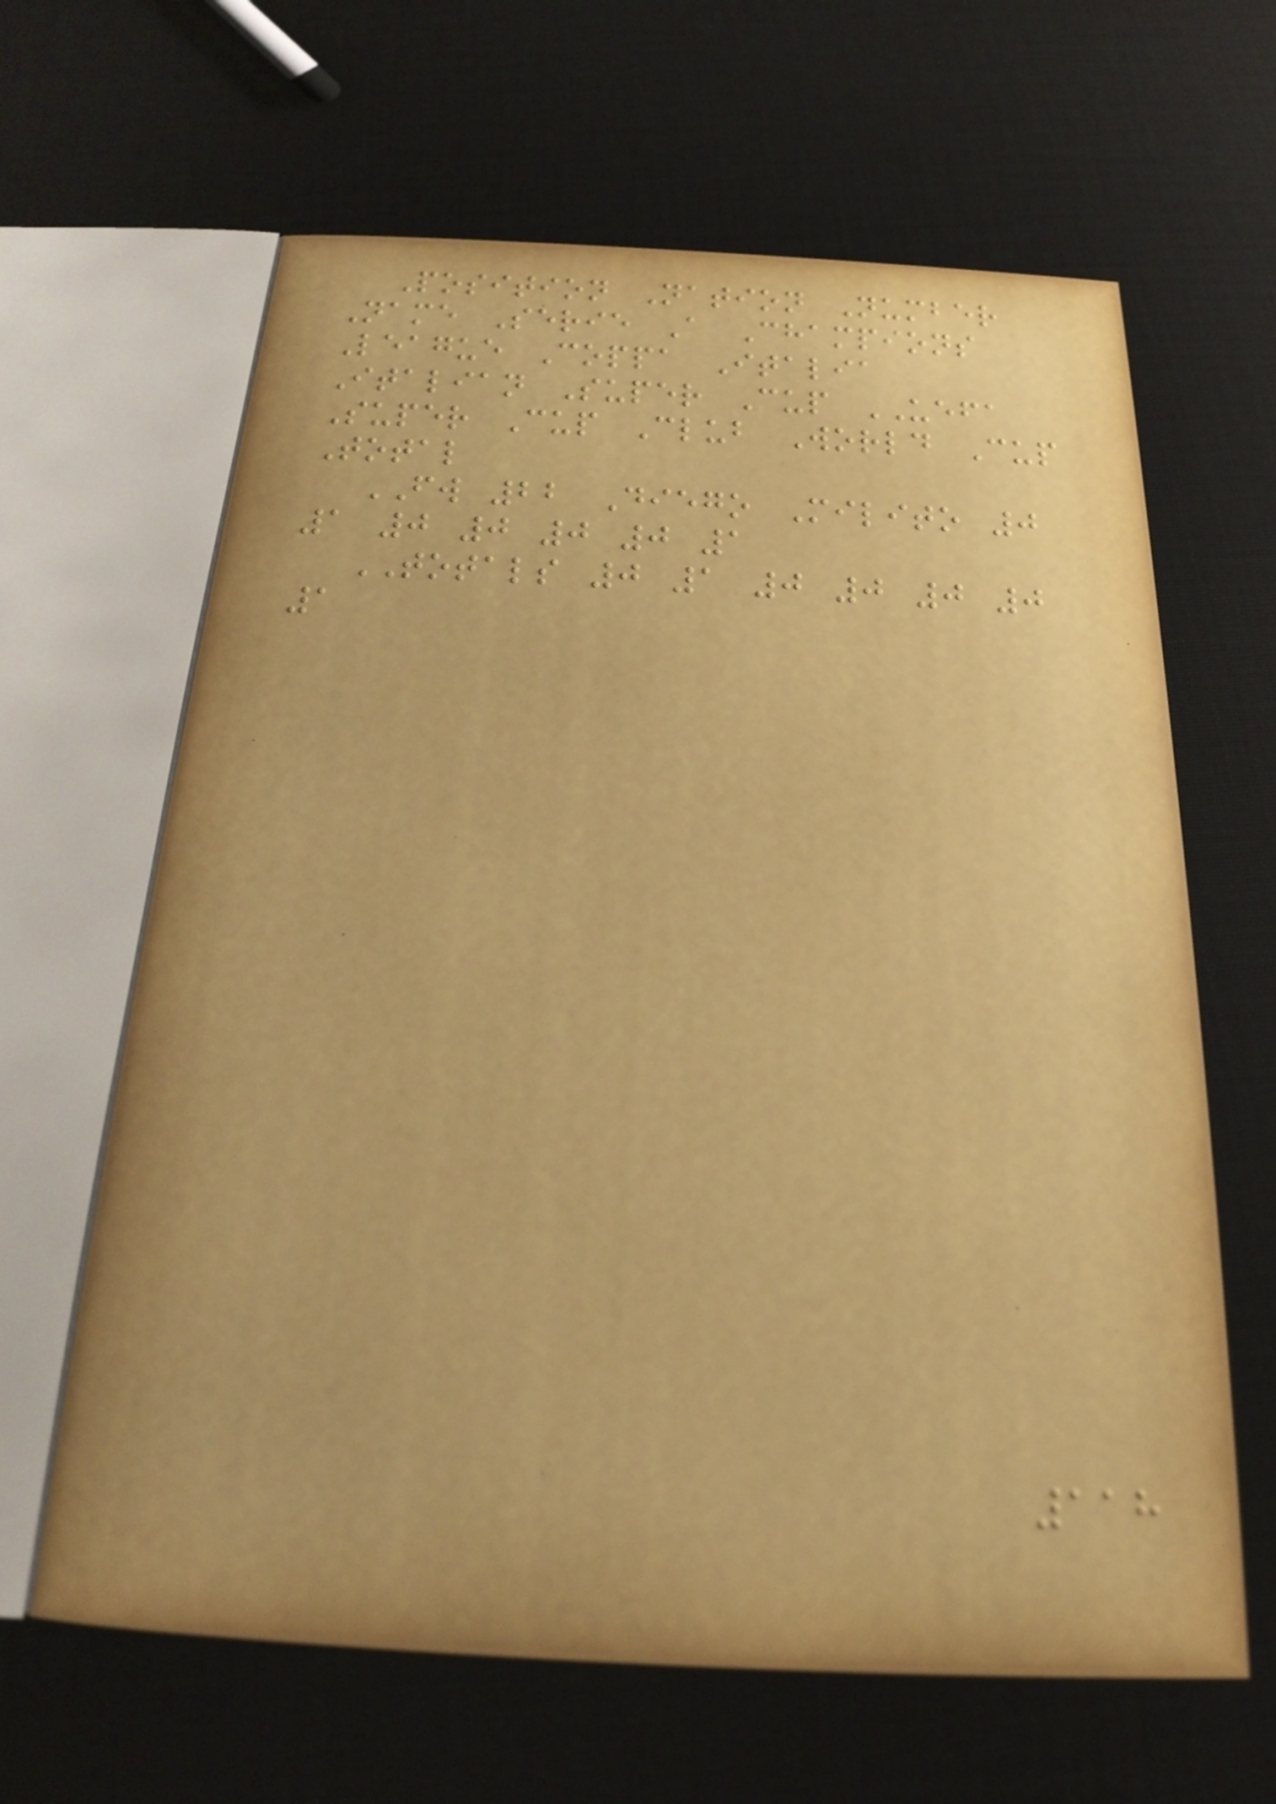Position Nation Number
Name Serie A Champions
League Coppa Italia
Italian Super Cup UEFA
Super Cup Club World Cup
Total
FW 22 Diego Milito 0
1 0 0 0 0 1
TOTALS 0 1 0 0 0 0
1
118
